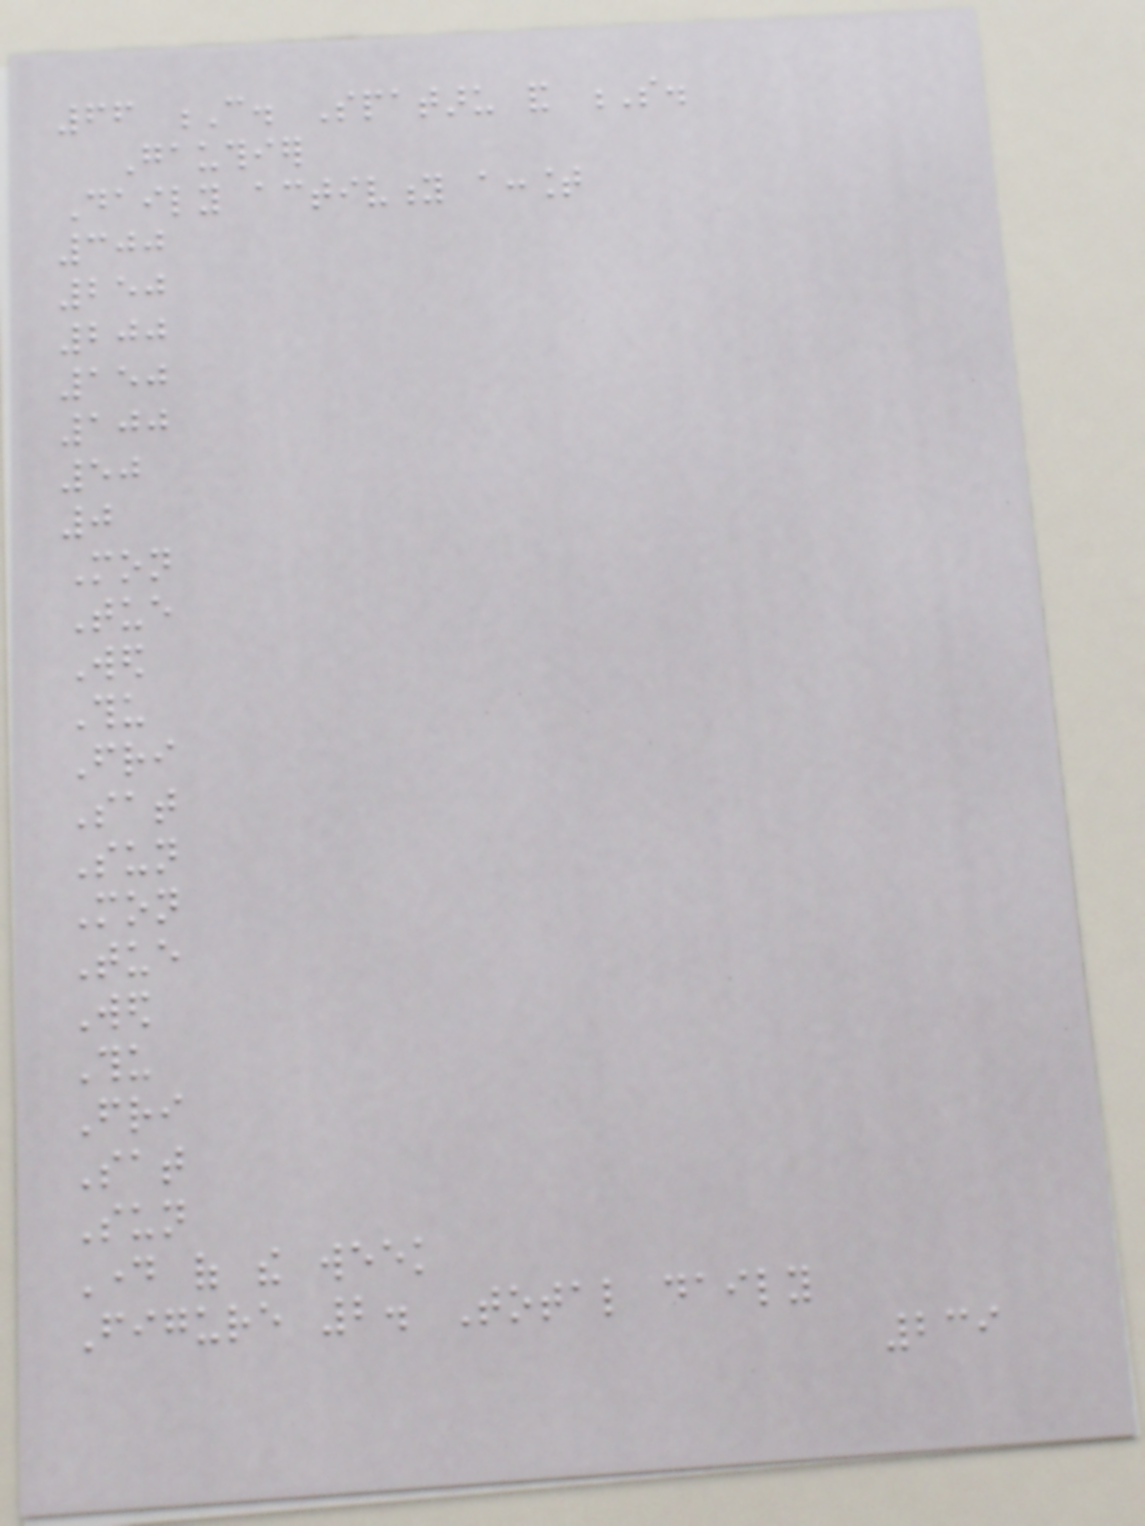66 C. Spataru and S.
Gauthier
Daily activity account
300
250
200
150
100
50
0
Mon
Tue
Wed
Thu
Fri
Sat
Sun
Mon
Tue
Wed
Thu
Fri
Sat
Sun
Day of the week
Figure 2. Total daily
239
